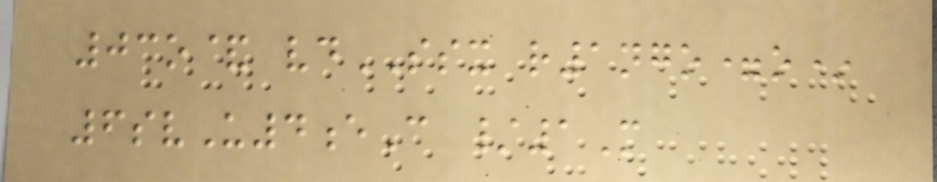03o& vdSSX r1ngo=o*
6svU4eC /1M
